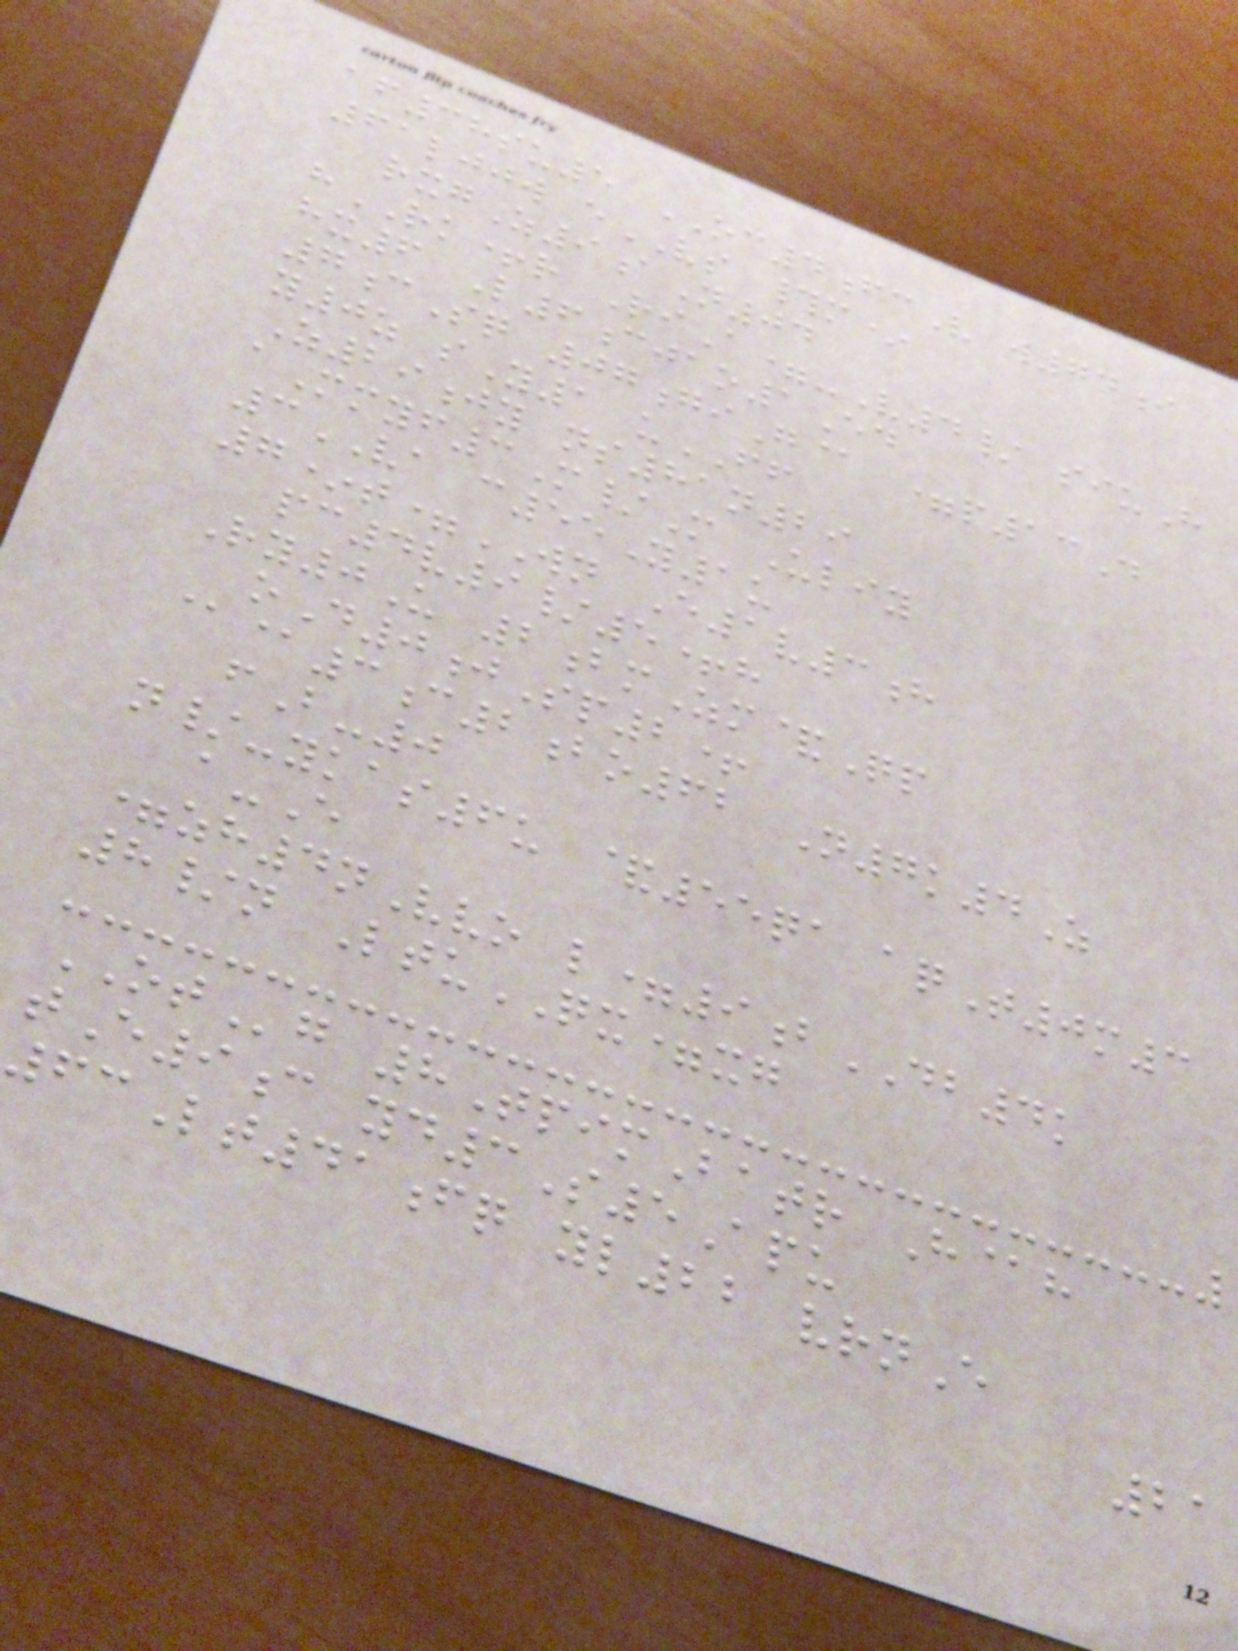af38su5 OC4fcV w74i
61ljjw eVS #m*
rxgZ9aN04
hRK+r RiA=-V4/ siuH
hx6 L6cjao1Ed
7cSq 07giG@ =p13D
y0z sY1 uFF
Z29jy ns81n29
aMmyf3M/M Uliy
3VA c55Y1u
7*t=WN E1v3h
pc4v9/5+h
Ry0U 2bmZm&Qp
oD0jSp2+
@@3c2bo62 N7k4Z
fB-0
n/-ykas6u &55qa aqT0m3
a-E
=zh4nVvo l=9bDB4k
8/n LtuQX=xg
OTg 8TpimBatr H@h
tE9c yd3S5Apu
63Lt41fq yl22 vrnE
21
